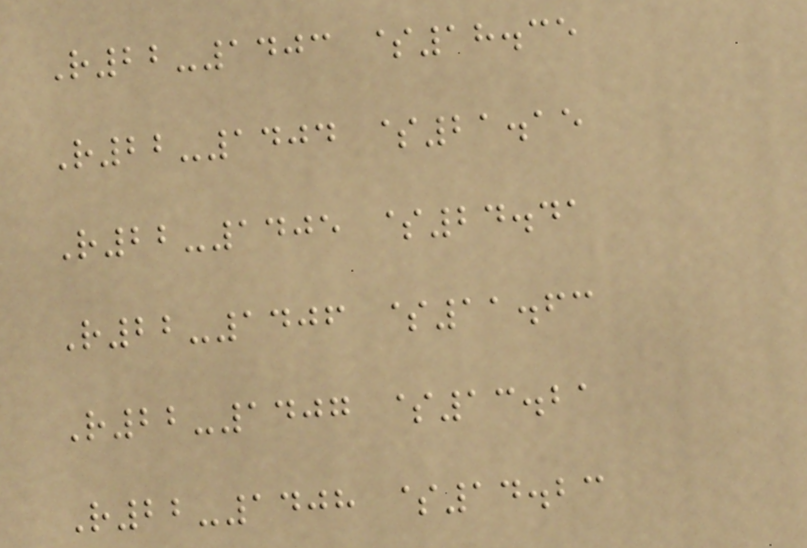R22-1403 $18.35
R22-1404 $21.15
R22-1405 $24.41
R22-1406 $11.63
R22-1407 $13.21
R22-1408 $14.23
